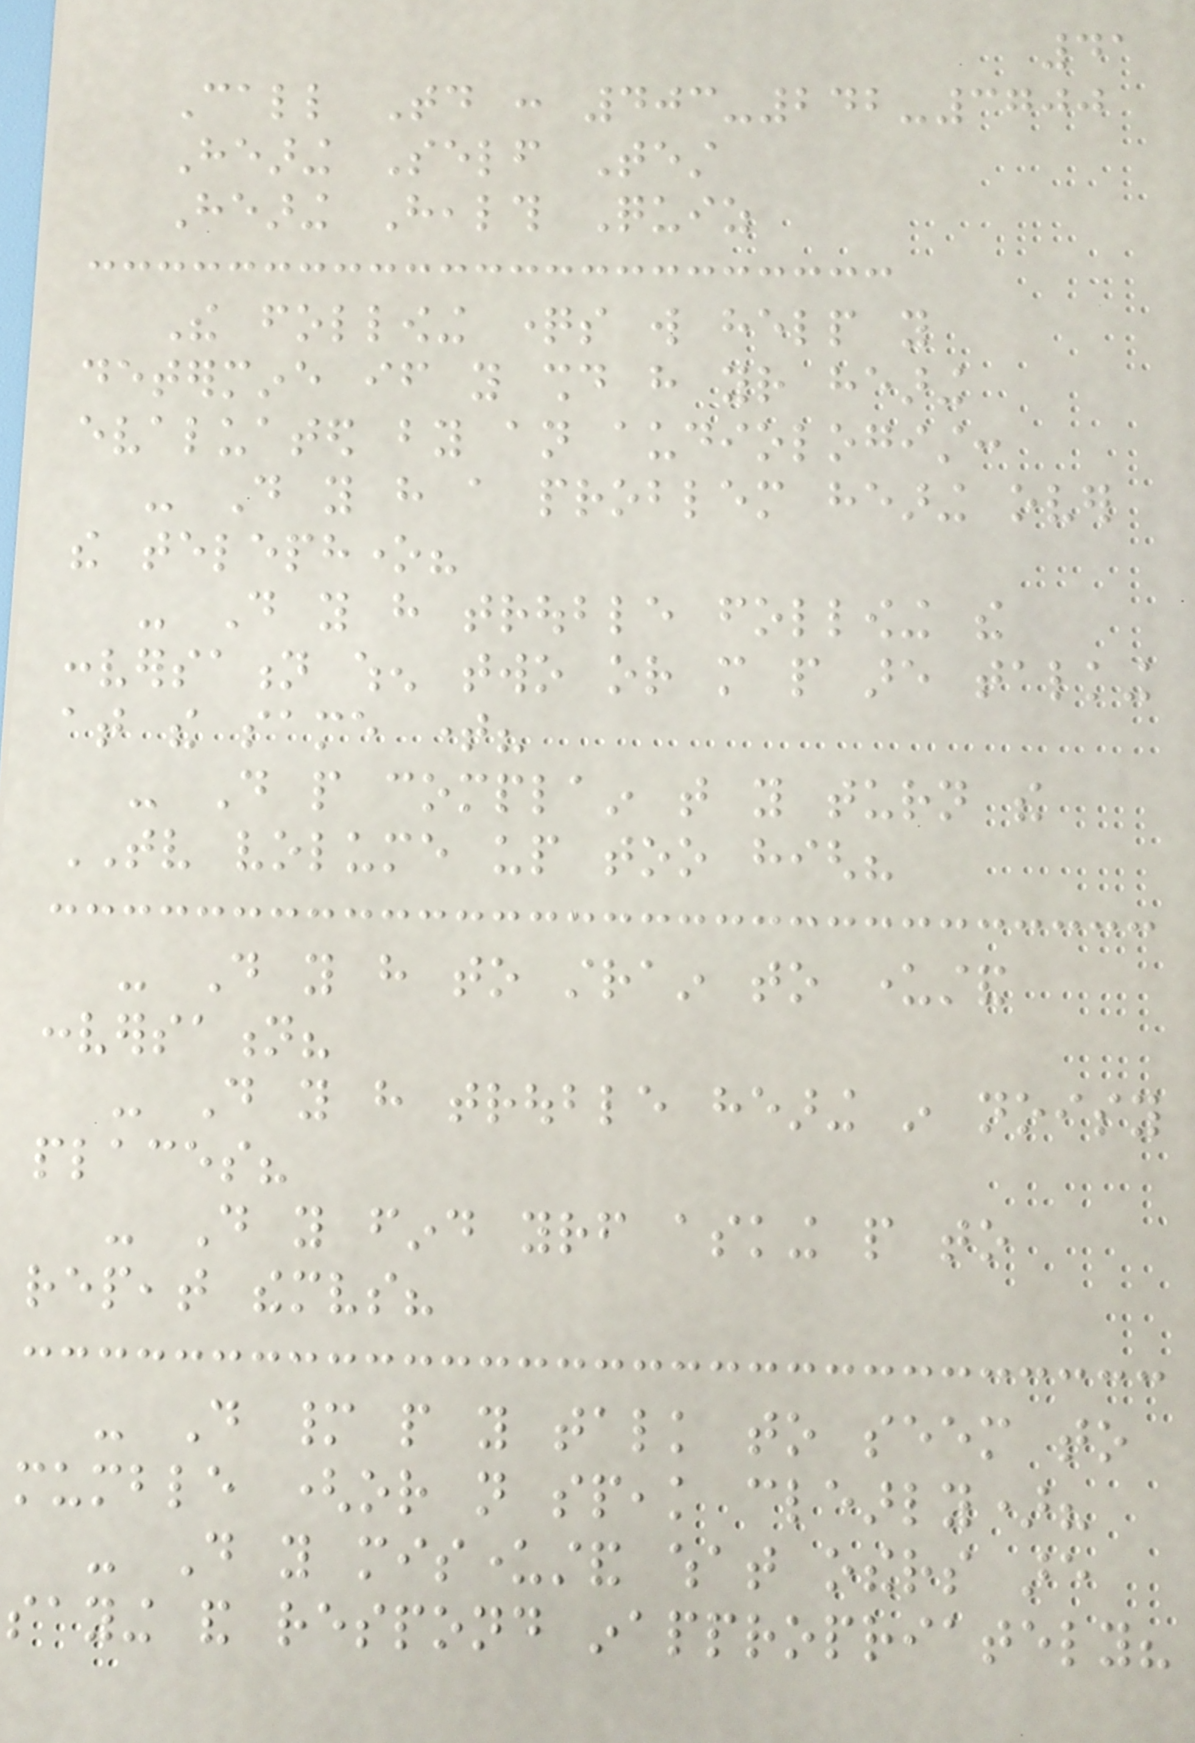41
Call Today : 403-242-3700
Hearing Self Test
Hearing Health Quiz
The following questions will help you
determine if you should have your hearing
evaluated by an audiologist:
- Do you have a problem hearing over
the telephone?
- Do you have trouble following the
conversation when two or more people are talking
at the same time?
- Do people complain that you turn the
TV volume up too high?
- Do you have to strain to understand
conversation?
- Do you have trouble hearing in noisy
places?
- Do you find yourself asking people to
repeat themselves?
- Do many people you talk to seem to
mumble (or not speak clearly)?
- Do you misunderstand what others are
saying and respond inappropriately?
